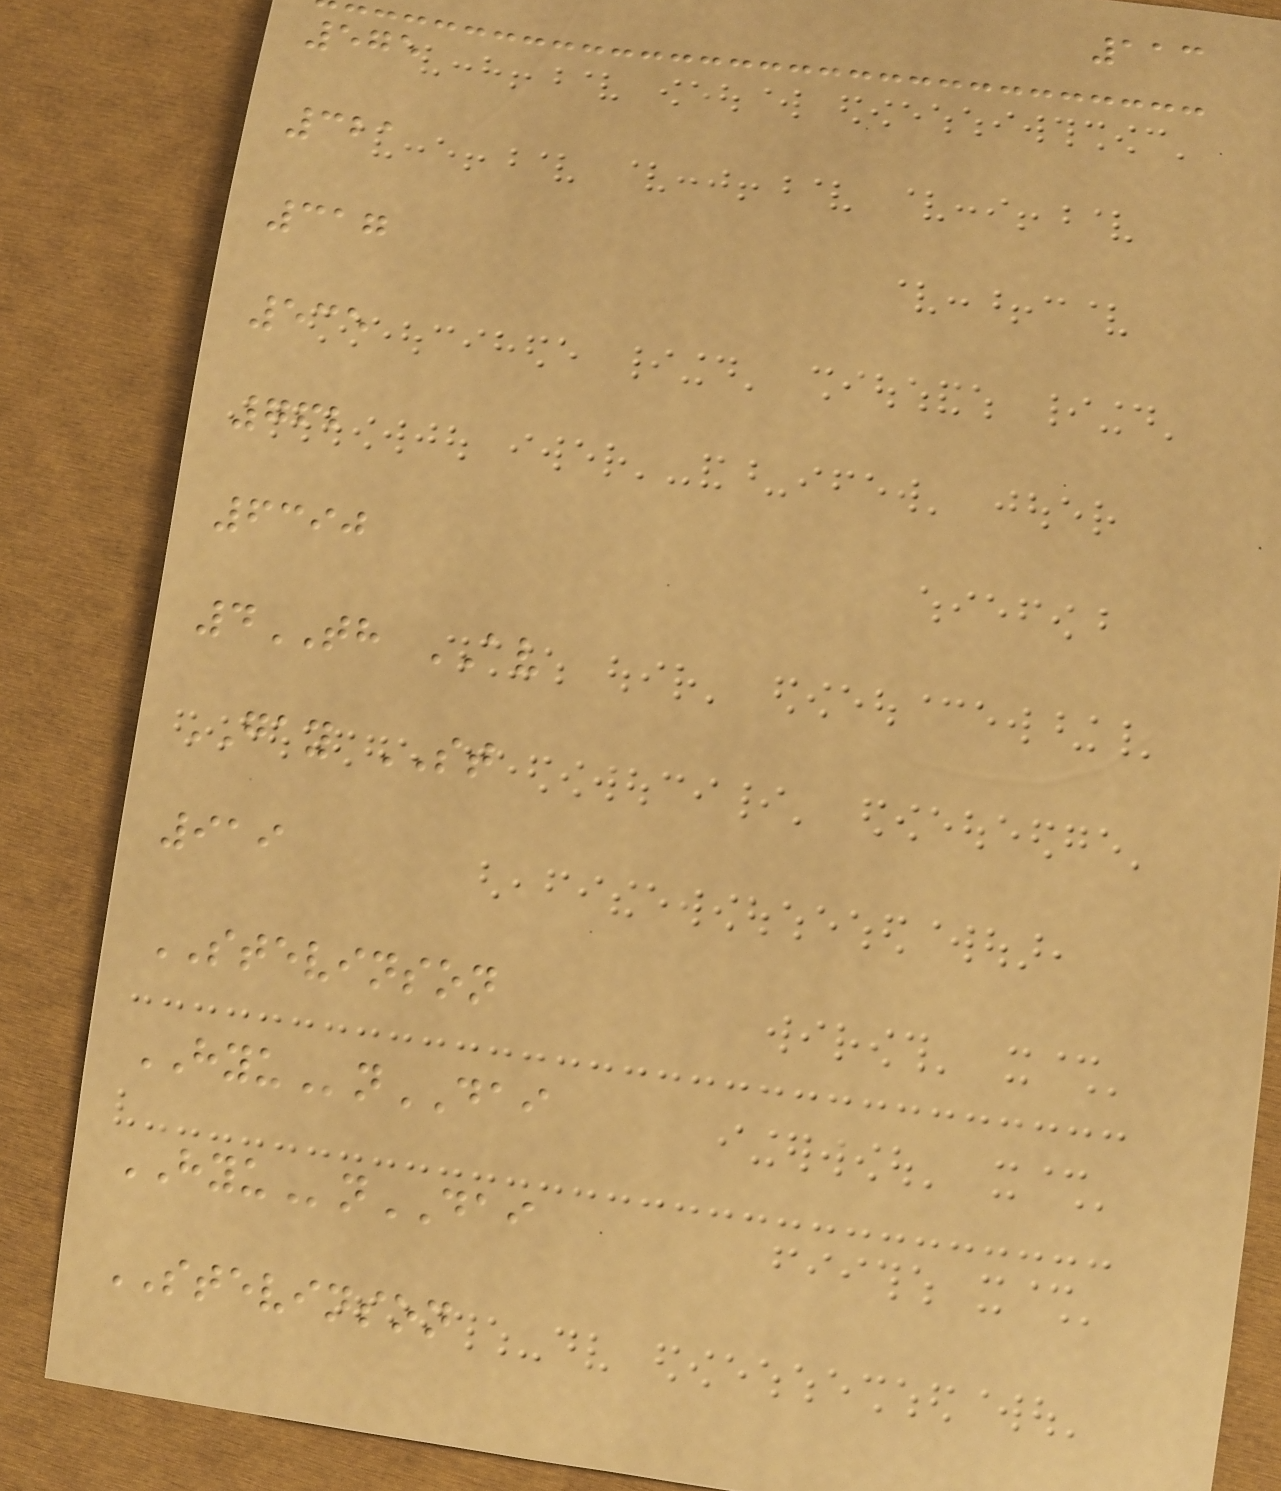113
575
321
317
535
762
6390
4TH AV
GAY ST
919
STEVINSON
HYUnDAI
HYUnDAI
STEVINSON
